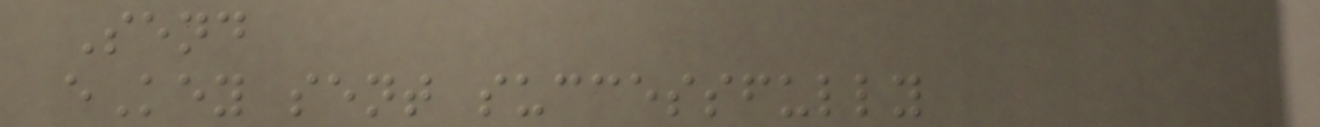Send
eKey sent successfully
